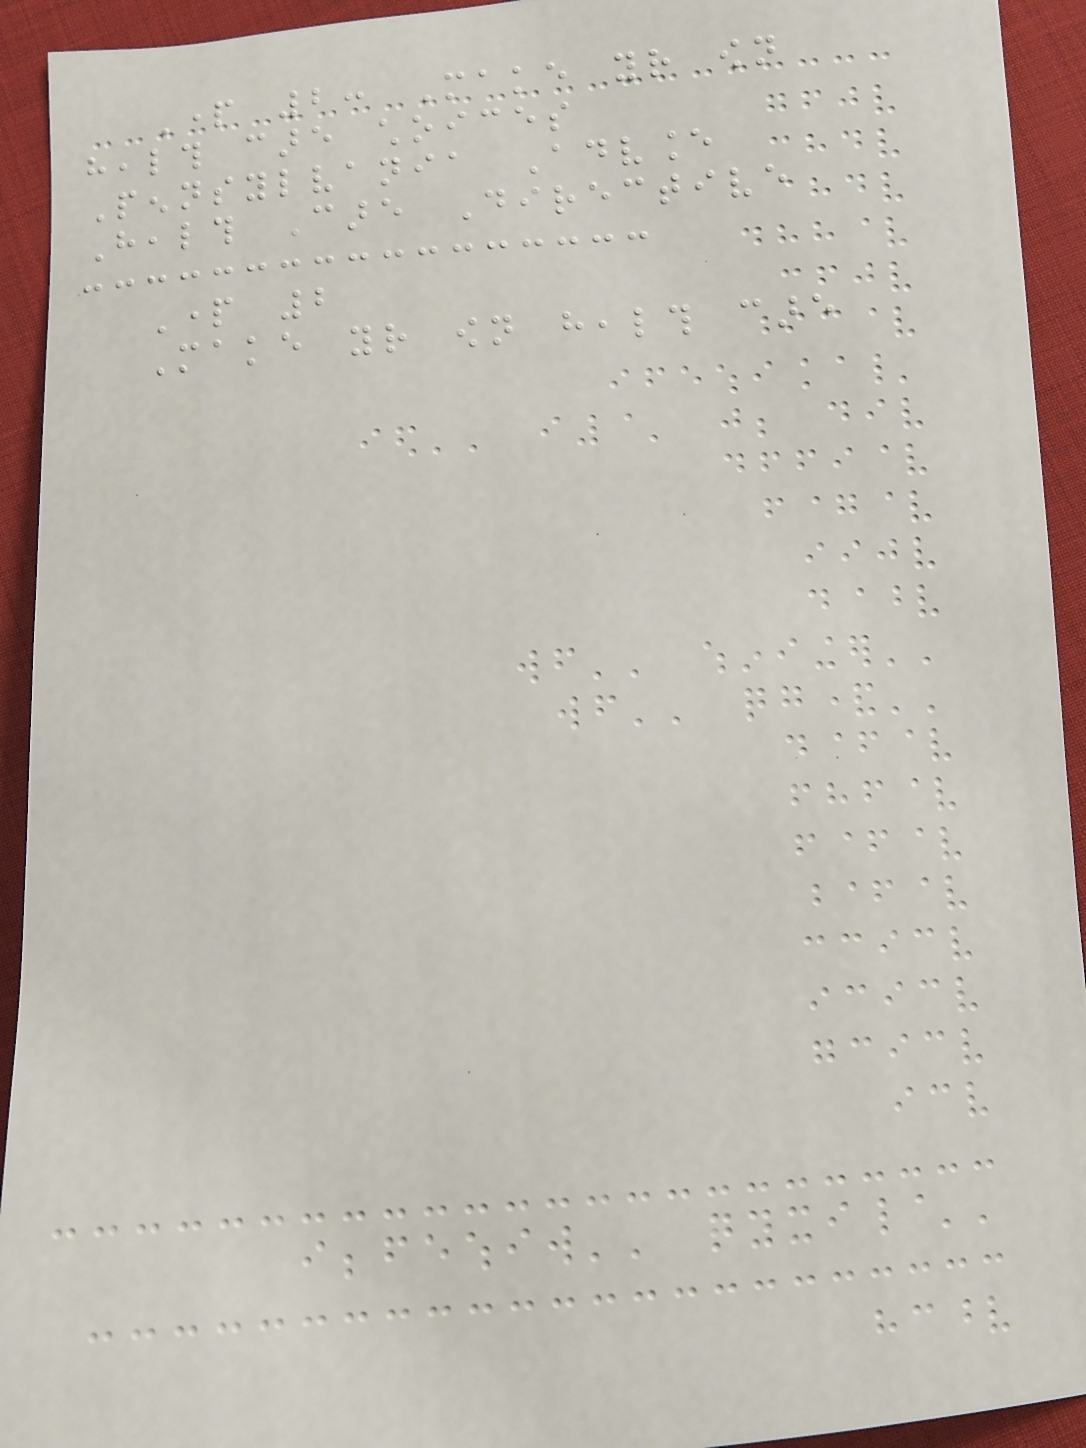Part 2: Make your own
health care choices
Pennsylvania Advance
Health Care Directive
Part 2
Make your own health care
